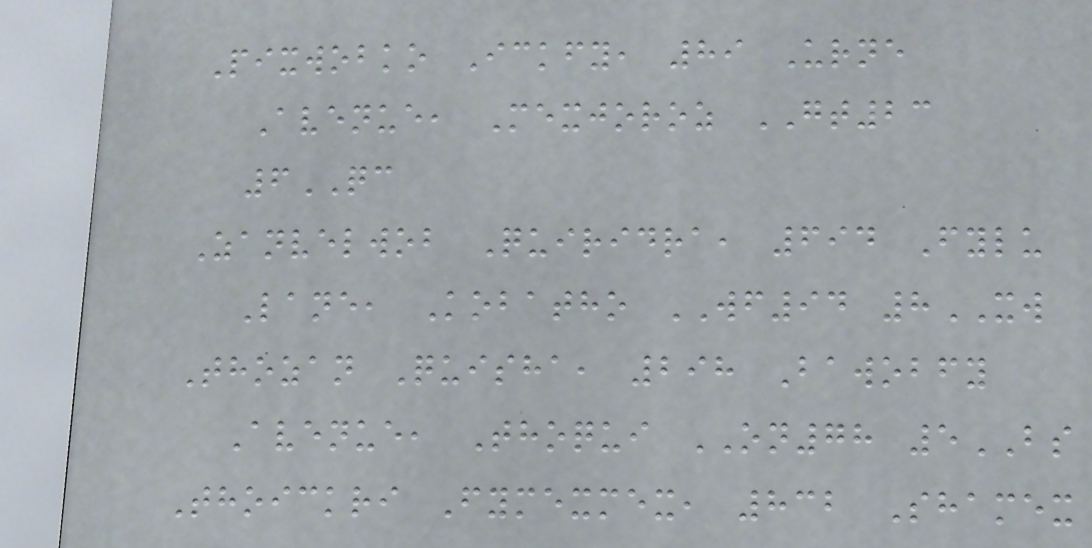Pixwobko Ickfy, 89 Urne
Avenue, Mexjoroz GT23
6QC
Zanvelwob Quiridra, 694 Fylu
Lane, Kobatho WF94 8XW
Thozan Quisha, 298 Bawobfy
Avenue, Thoqui ON78 5BS
Thoickri Fymexmex, 832 Shamex
